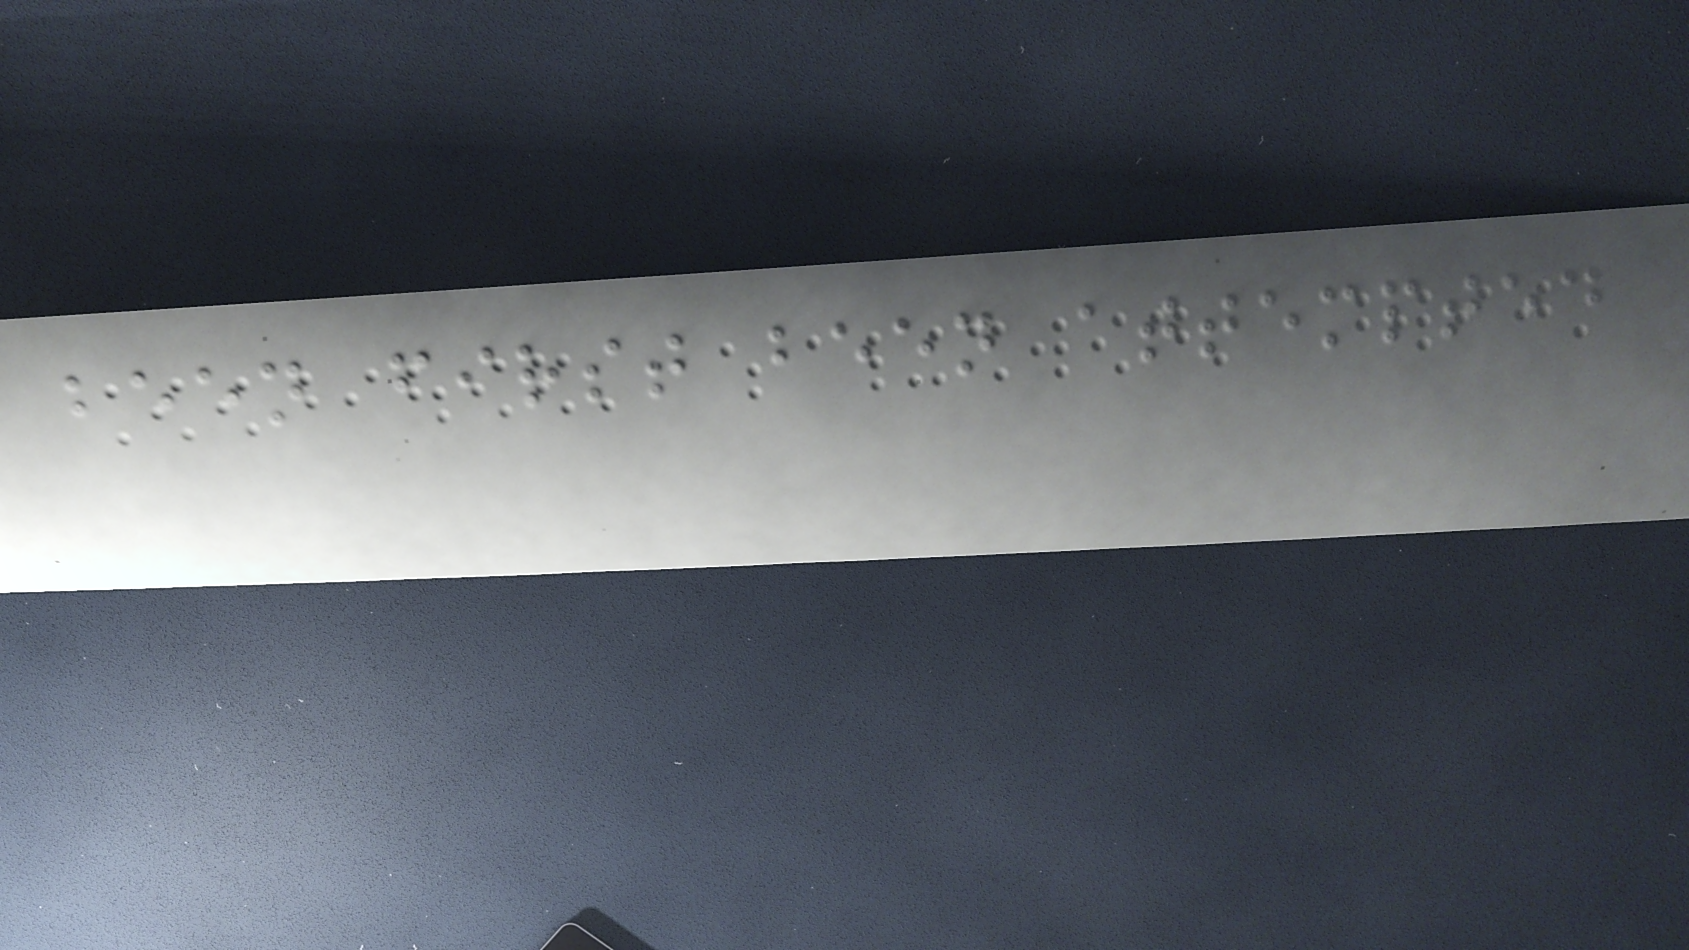been first been attempted
